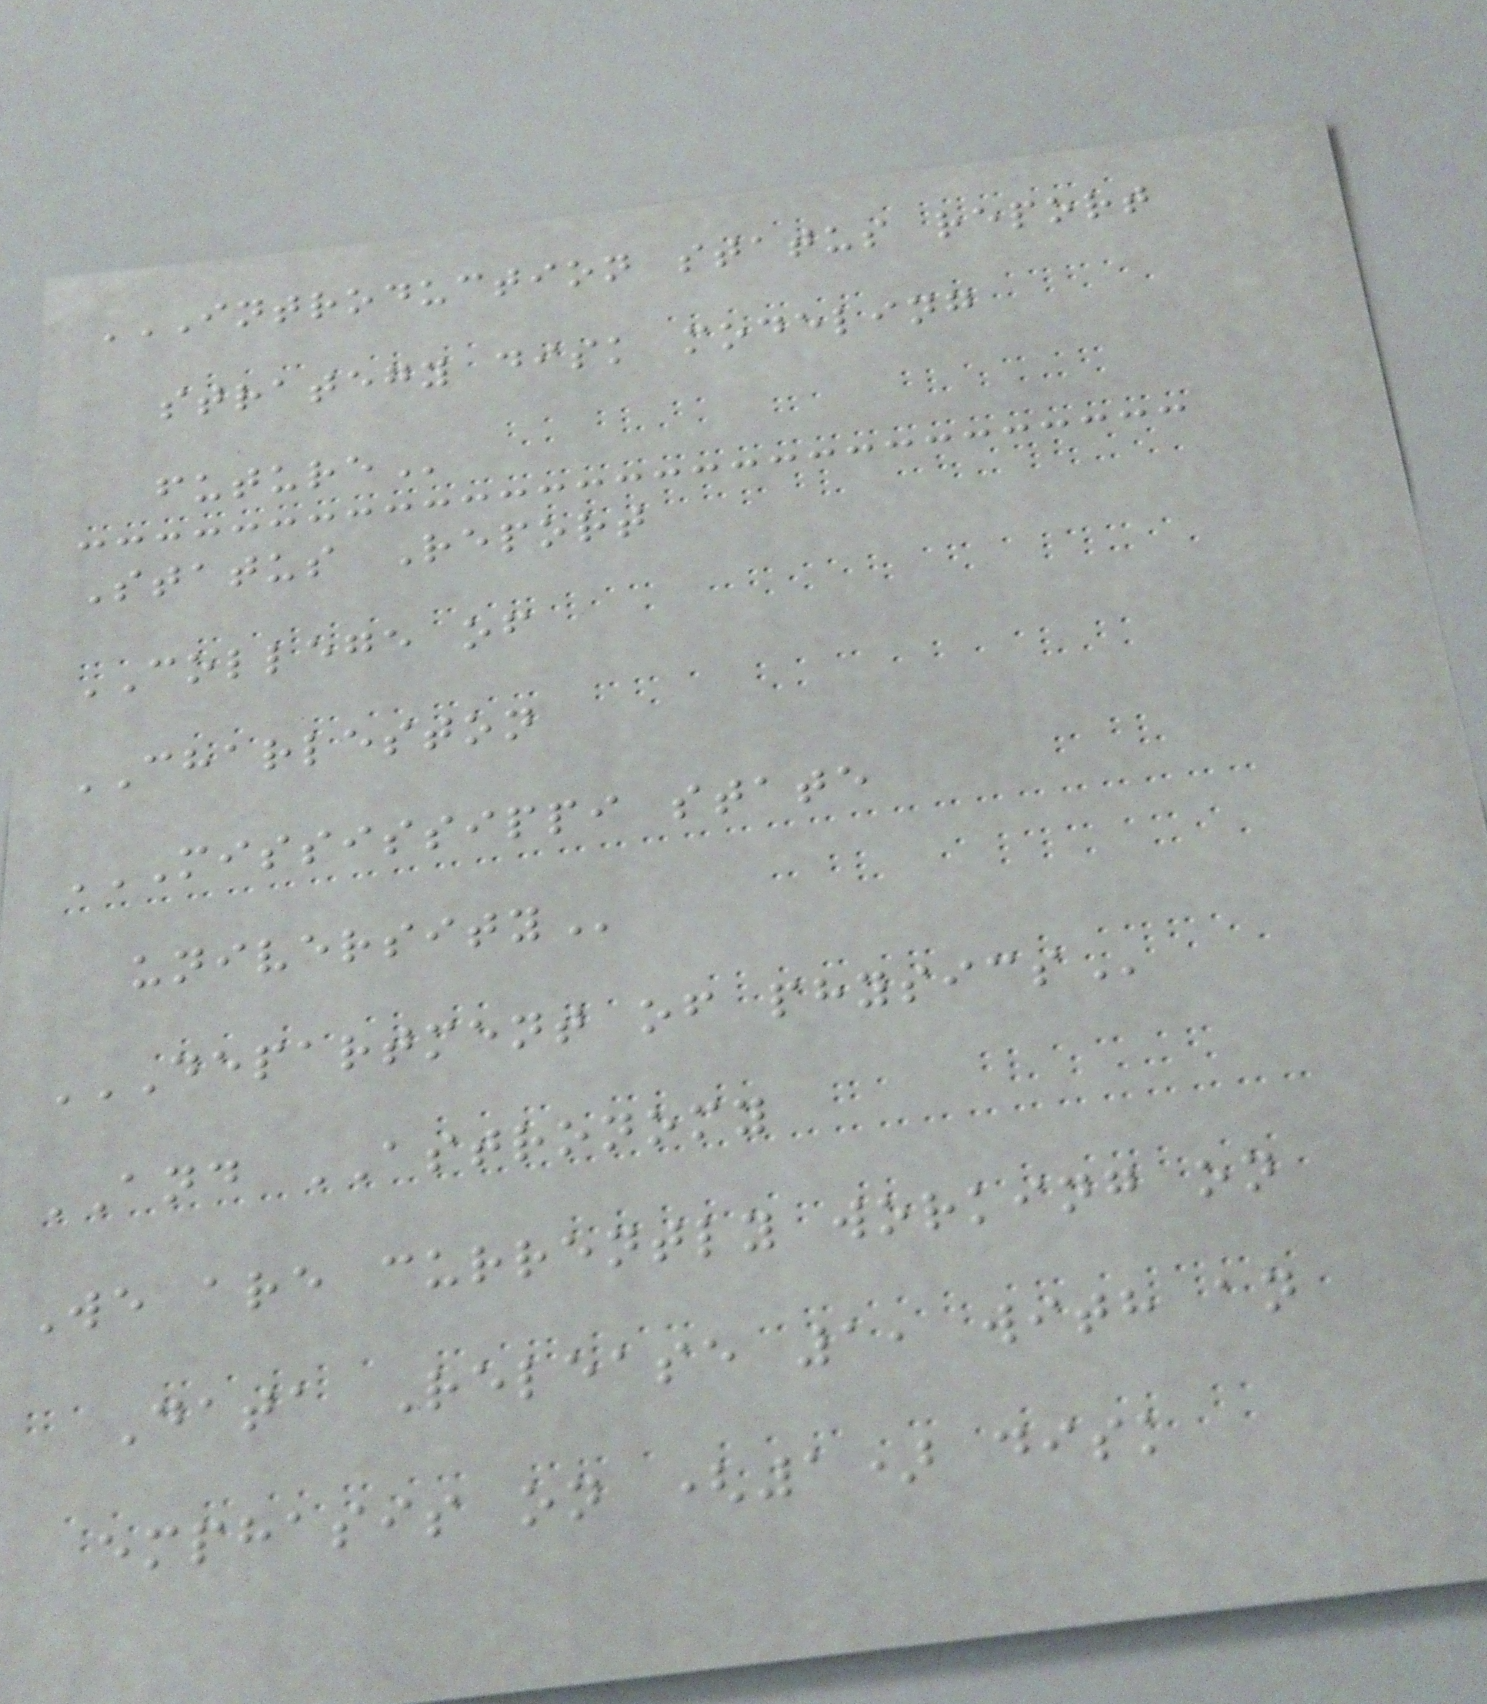INTRODUCTION STATUS REPORT
STRATEGY DISK MODELING
FUTURE
Status Report
COLLEGE of
CHARLESTON
MISSISSIPPI STATE
UNIVERSITY
DEPARTMENT OF PHYSICS
AND ASTRONOMY
We are currently working on
Data Release 1, with an
emphasis on (1) disk
